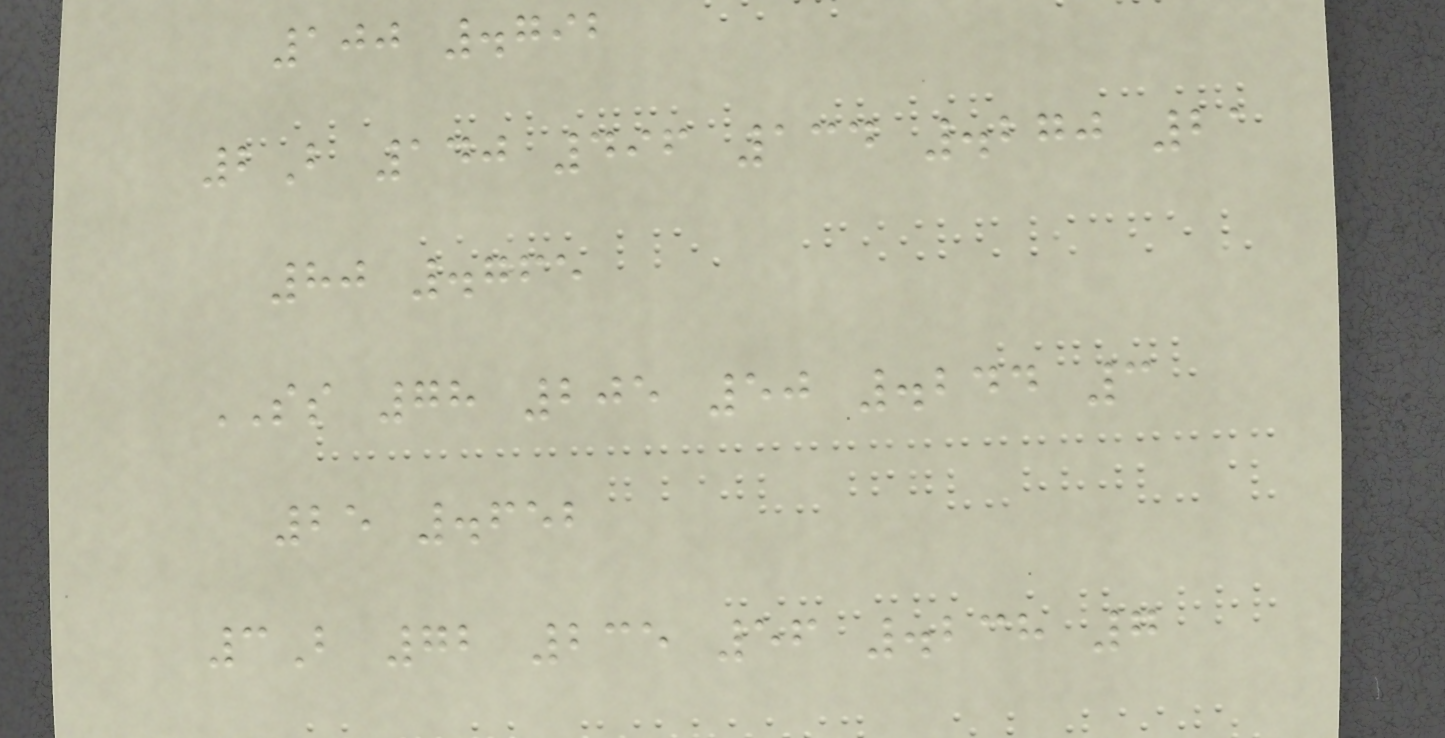100 .792
2B 140 496 134 .270 21
80 .765
SS 78 205 50 .244 3
25 .652
3B 72 235 56 .238 7
